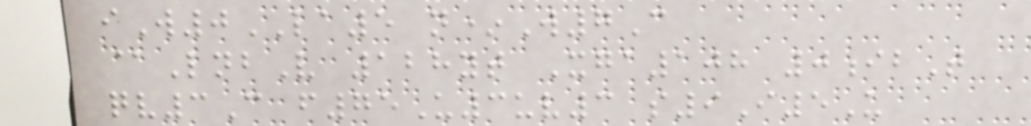iW0LA5 n*W7C
@LnbV 128yt Xga108 0ibT
qv3C f75U3uv3 s9I5U
